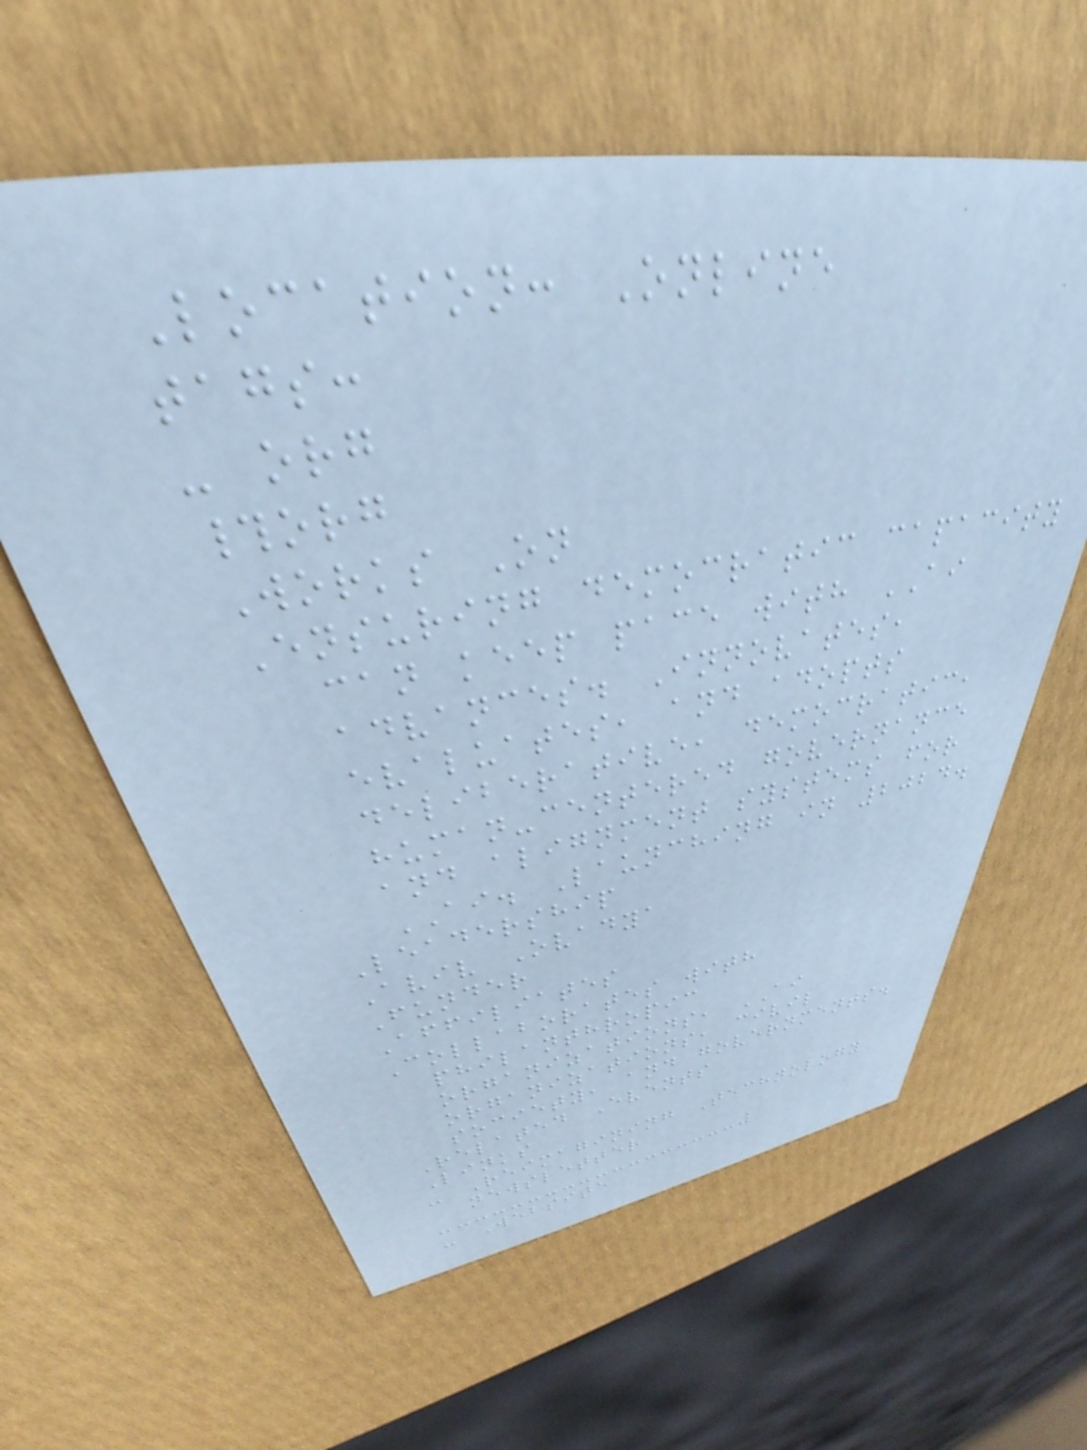Location: Online
tags:
- org
#org
Works On
Ensuring democratic capacity
can keep pace with AI
advances. Innovates,
evaluates, and adopts
deliberative, democratic,
human-centered governance
and alignment systems for
AI. Launching in 2024.
Leadership
Aviv Ovadya
Funder
Affiliates
Collaborates with
philanthropic
organizations, AI
organizations, civil
society, and governments.
Related Events
Links
- Reimagining Technology
newsletter
- Website
